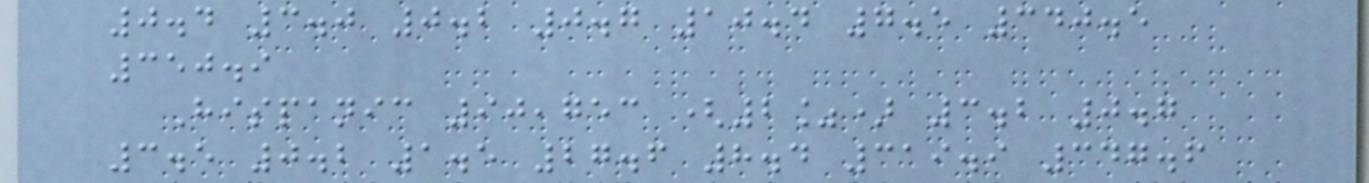0.4 3.0 0.2 0.7 10.4 7.5 340.5
350.9
Hispanic 90,753 (2%) 3.2 0.7
3.5 0.2 1.5 27.6 8.4 319.9 347.6
